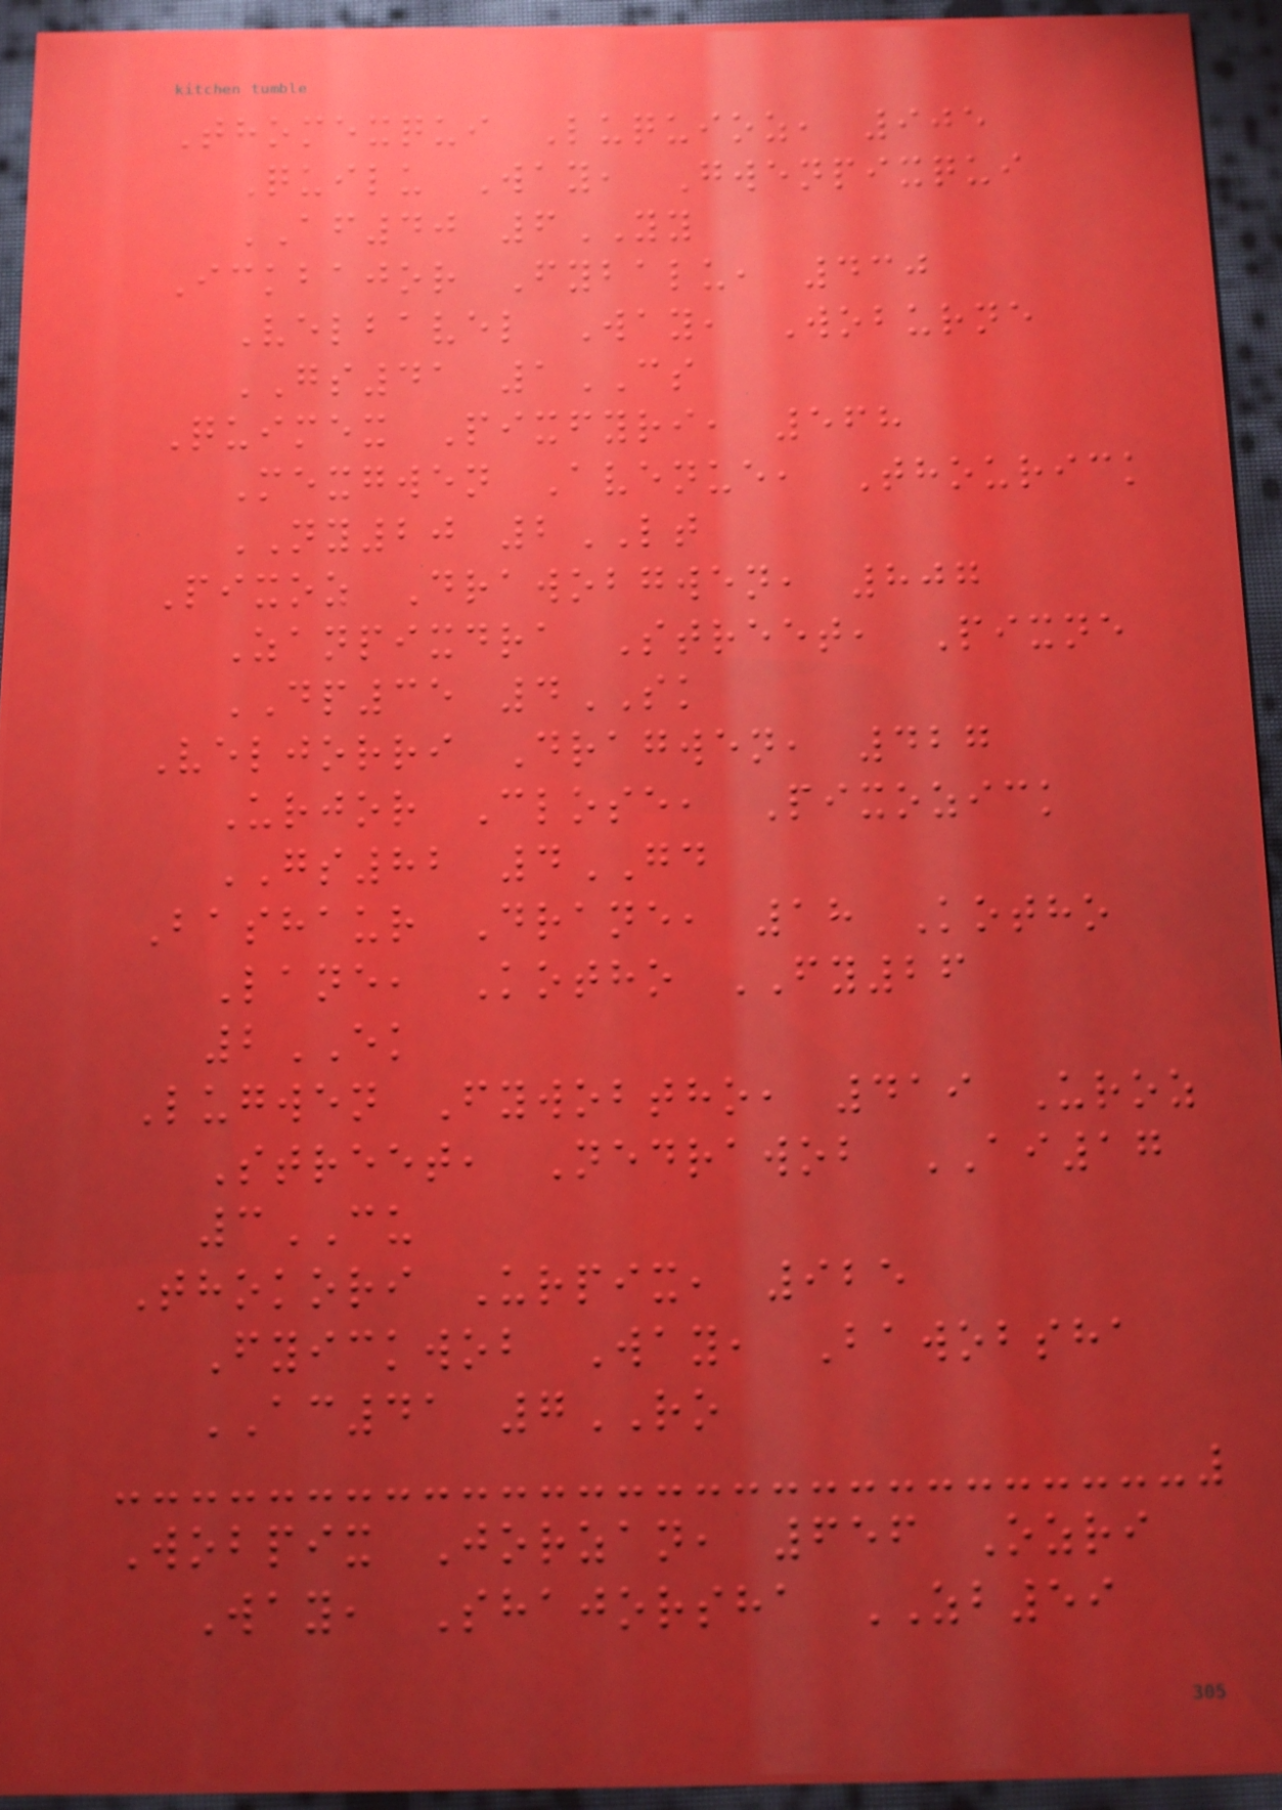Thomexqui Luquioz, 905
Quilu Way, Gwenpixqui
AF40 6YY
Ickbajor Fybalu, 430
Velbavel Way, Woburne
GS41 1CS
Quimex Pixfyri, 568
Mexgwen Avenue, Thourick
NY20 2LT
Pixoz Drawobgwen, 807
Zanpixdra Street, Pixne
DP35 4SK
Veljorri Dragwen, 427
Urjor Close, Pixozick
GS82 4GD
Bashaur Drane, 18 Kotho
Lane, Kotho FY26
2EK
Lugwen Fywobtho, 419 Uroz
Street, Nedrawob AI17
3CU
Thokori Urpix, 925
Fyickwob Way, Bawobsha
AC41 7RO
Wobpix Jorzan, 656 Ozri
Way, Shajorsha ZB59
